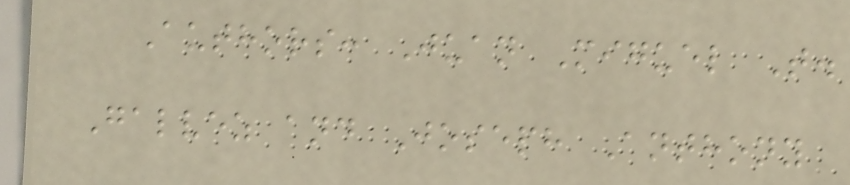Authors: Juan Miguel T.
Galvez and Joseph Anthony
